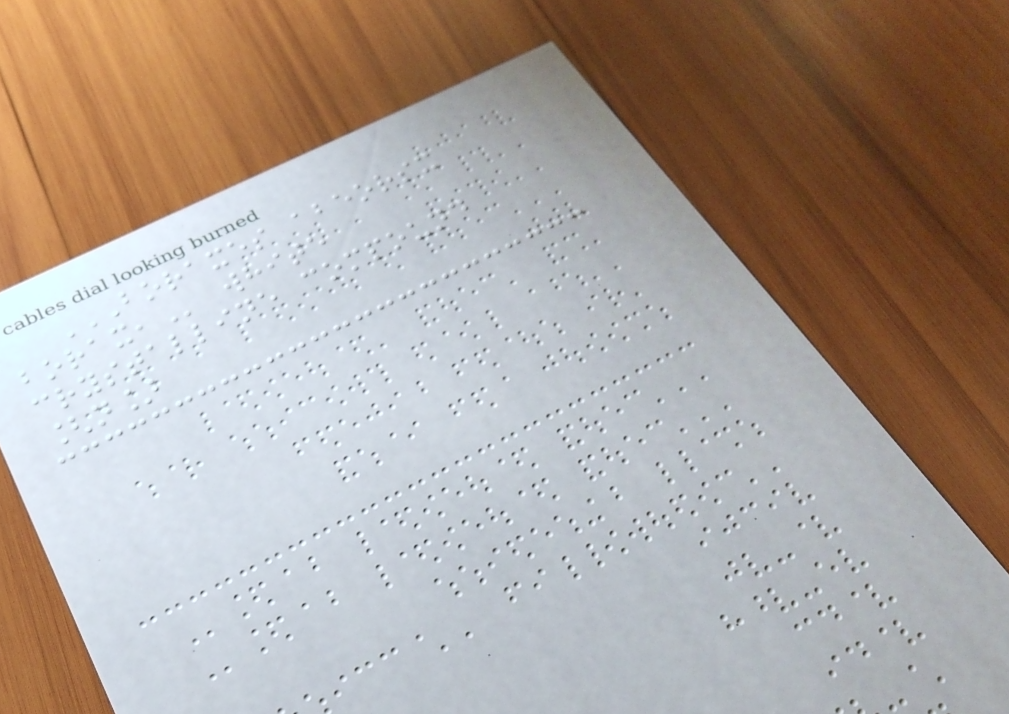BORAXES ABEORSX
BORAX, white
crystalline compound
[n]
